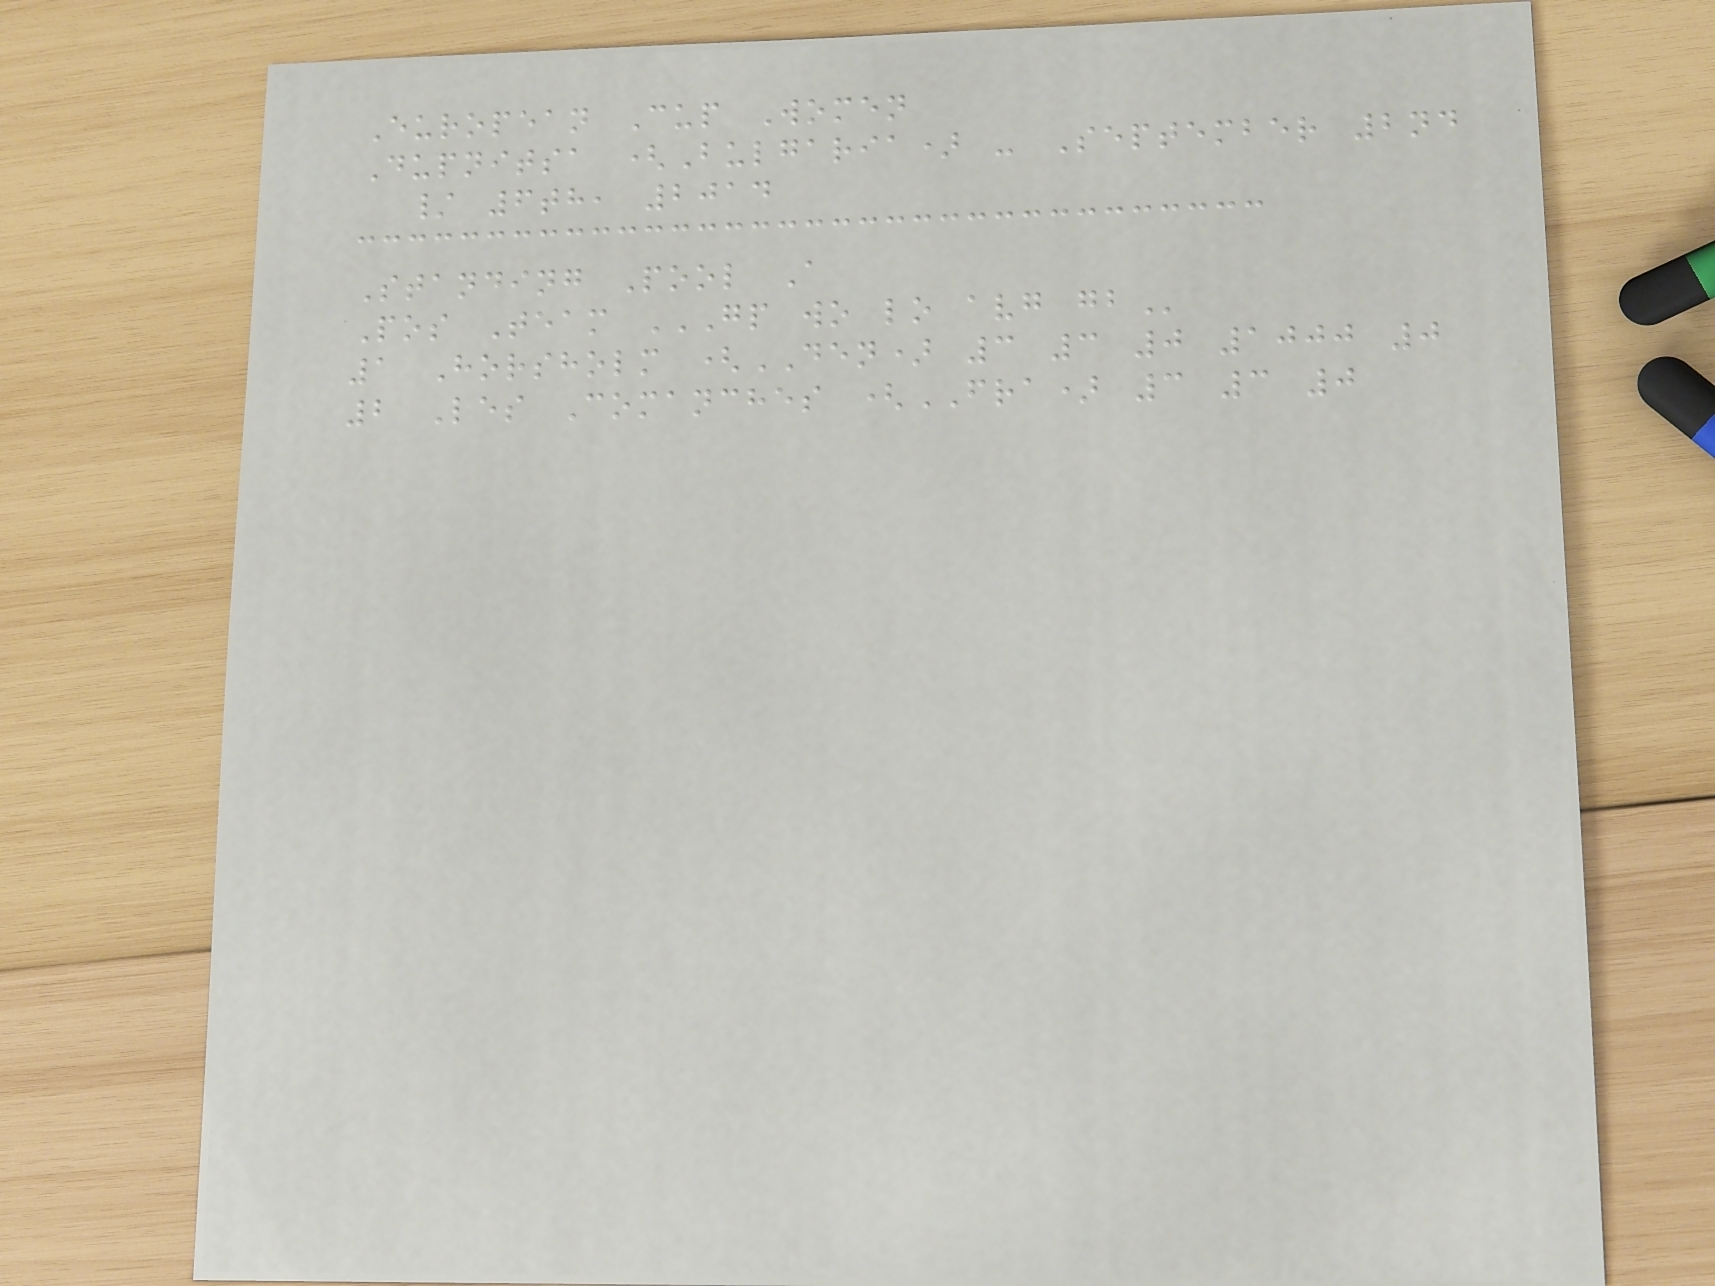European Cup Women
Dupnitsa (Bulgaria) - September 2nd
/ 6th, 2014
Standing Pool A
Pos Team GP WO LO AVG GB
1 Horsholm (DEN) 3 3 0 1000 0
2 Les Comanches (FRA) 3 3 0
